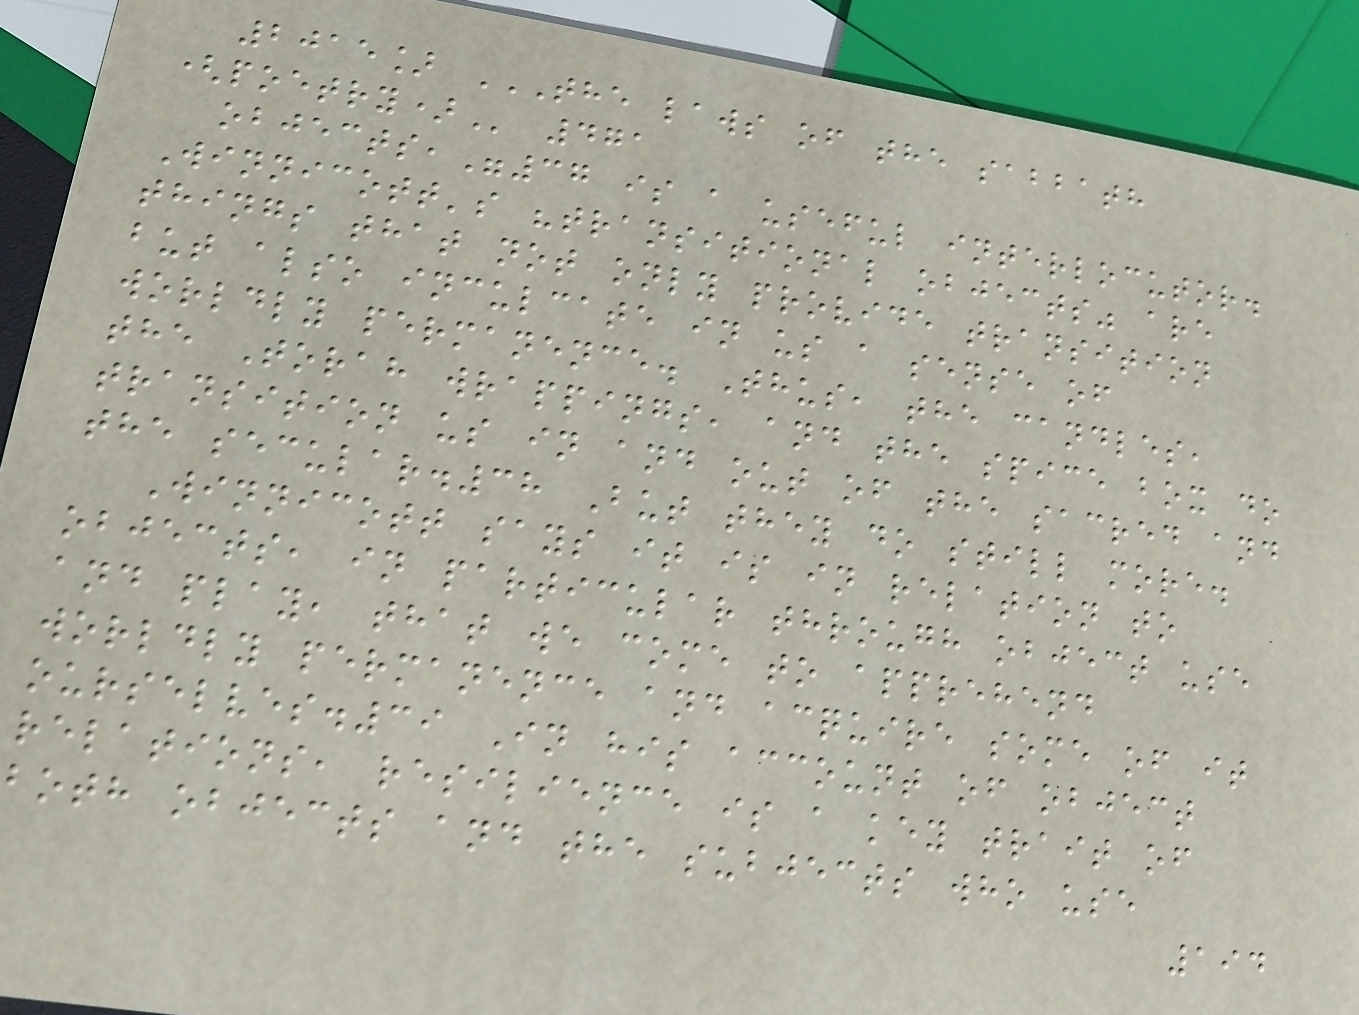2015] THE LAWS OF THE SABBATH
(POETRY) 471
objects,"37 is a useful interlocutor.
Winnicott's "transitional objects" are
things that not only provide transition
but also inculcate in us a sense of
worldly permanence. Thus, the candles,
the Torah wrappings, and the spice box do
transition us in and out of the sacred and
the secular.38 But they do still more.
Winnicott says it is in relation to
objects, in particular through object use
and play, that we come to apprehend
worldly permanence and acquire some of it
ourselves.39 In his account of object
relations, resilience is a key trait of
both objects and the subjects who use
194
